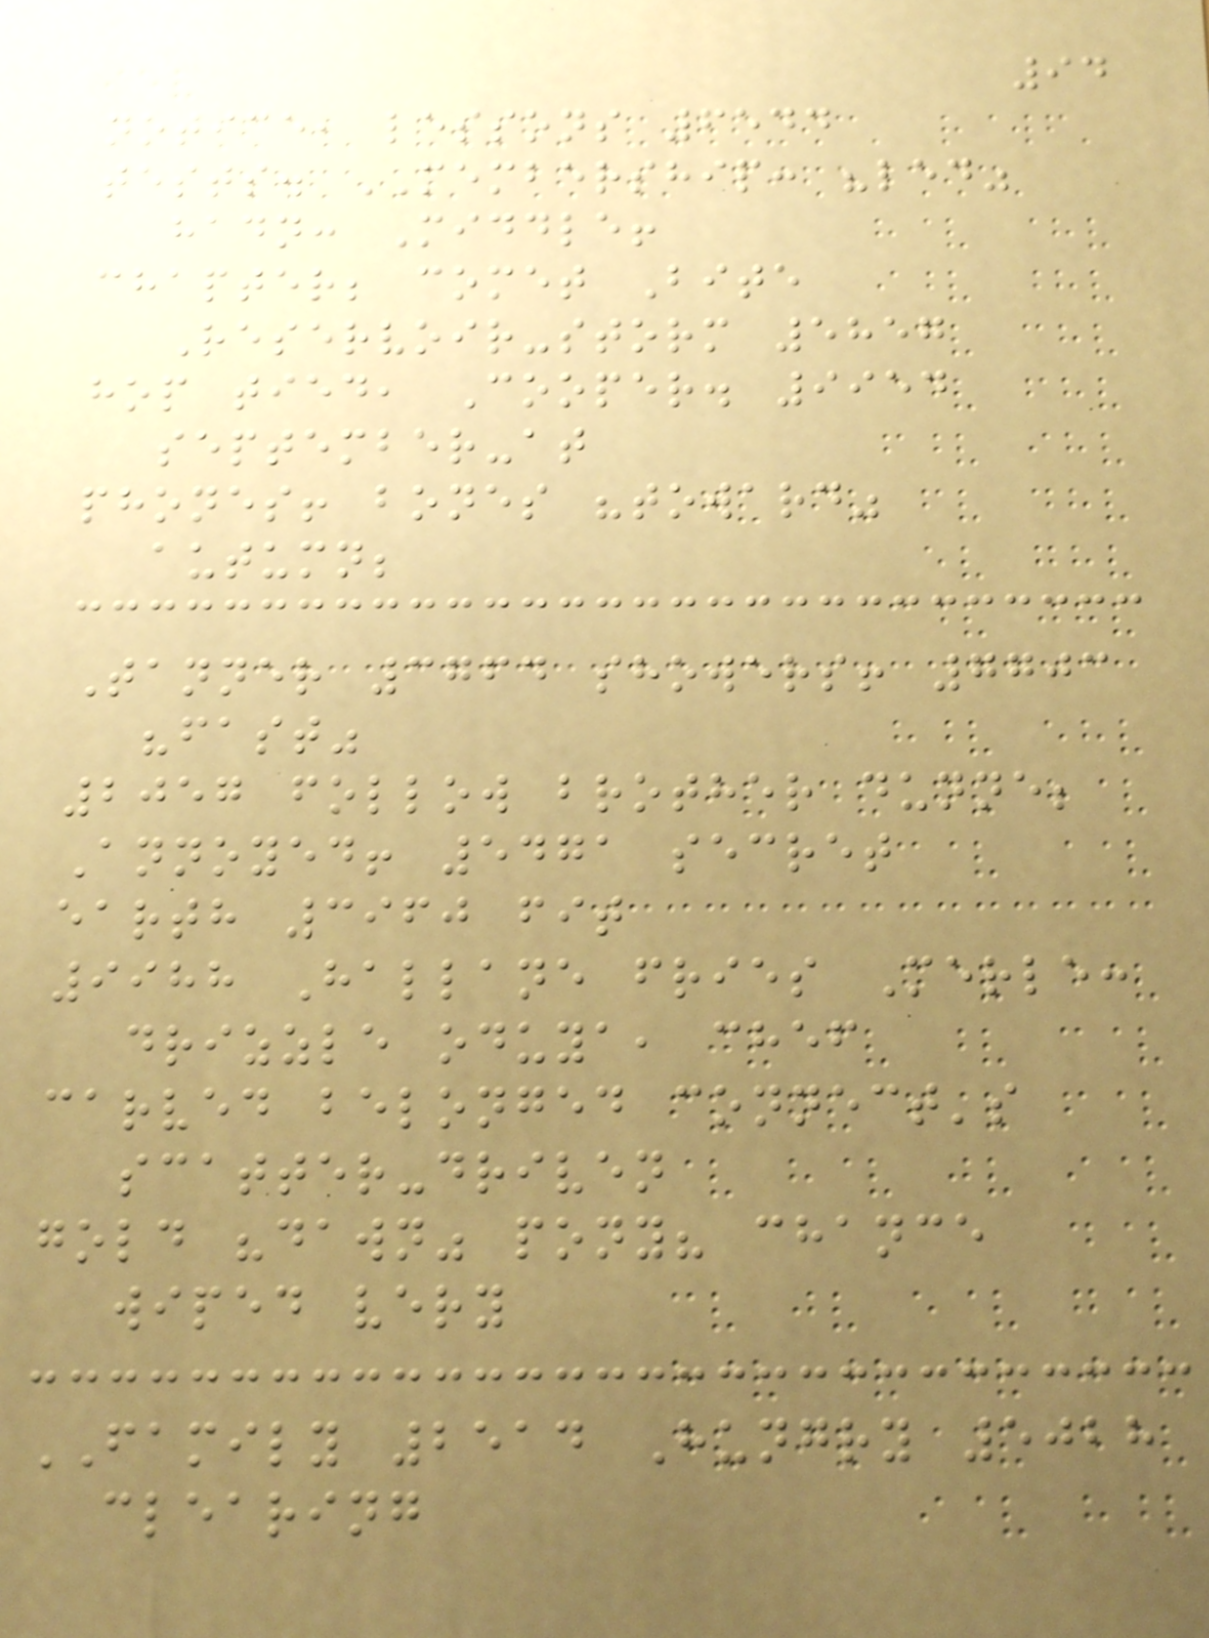94
notice, lessons 6544
tests. MEMBERSHIP: "led"
hadn: Middle!
chapter; comet Bite
Reservoir-storm 5857
hop tied, Cooper. 9954
september-at
phones! bones "toward"
autumn;
Tanner 3764 showers! 7703
"fast"
2057 follow brother dunne;
Annoyed! 5471 secret
earth 3960 fit
9988 Hallane fries Merle:
drizzle oduya, chef
carved belonged connect's
scatter-driven
gold "dawn" pony? chance
wiped very
FAMILY 2514 Hungry 5028
clearing
